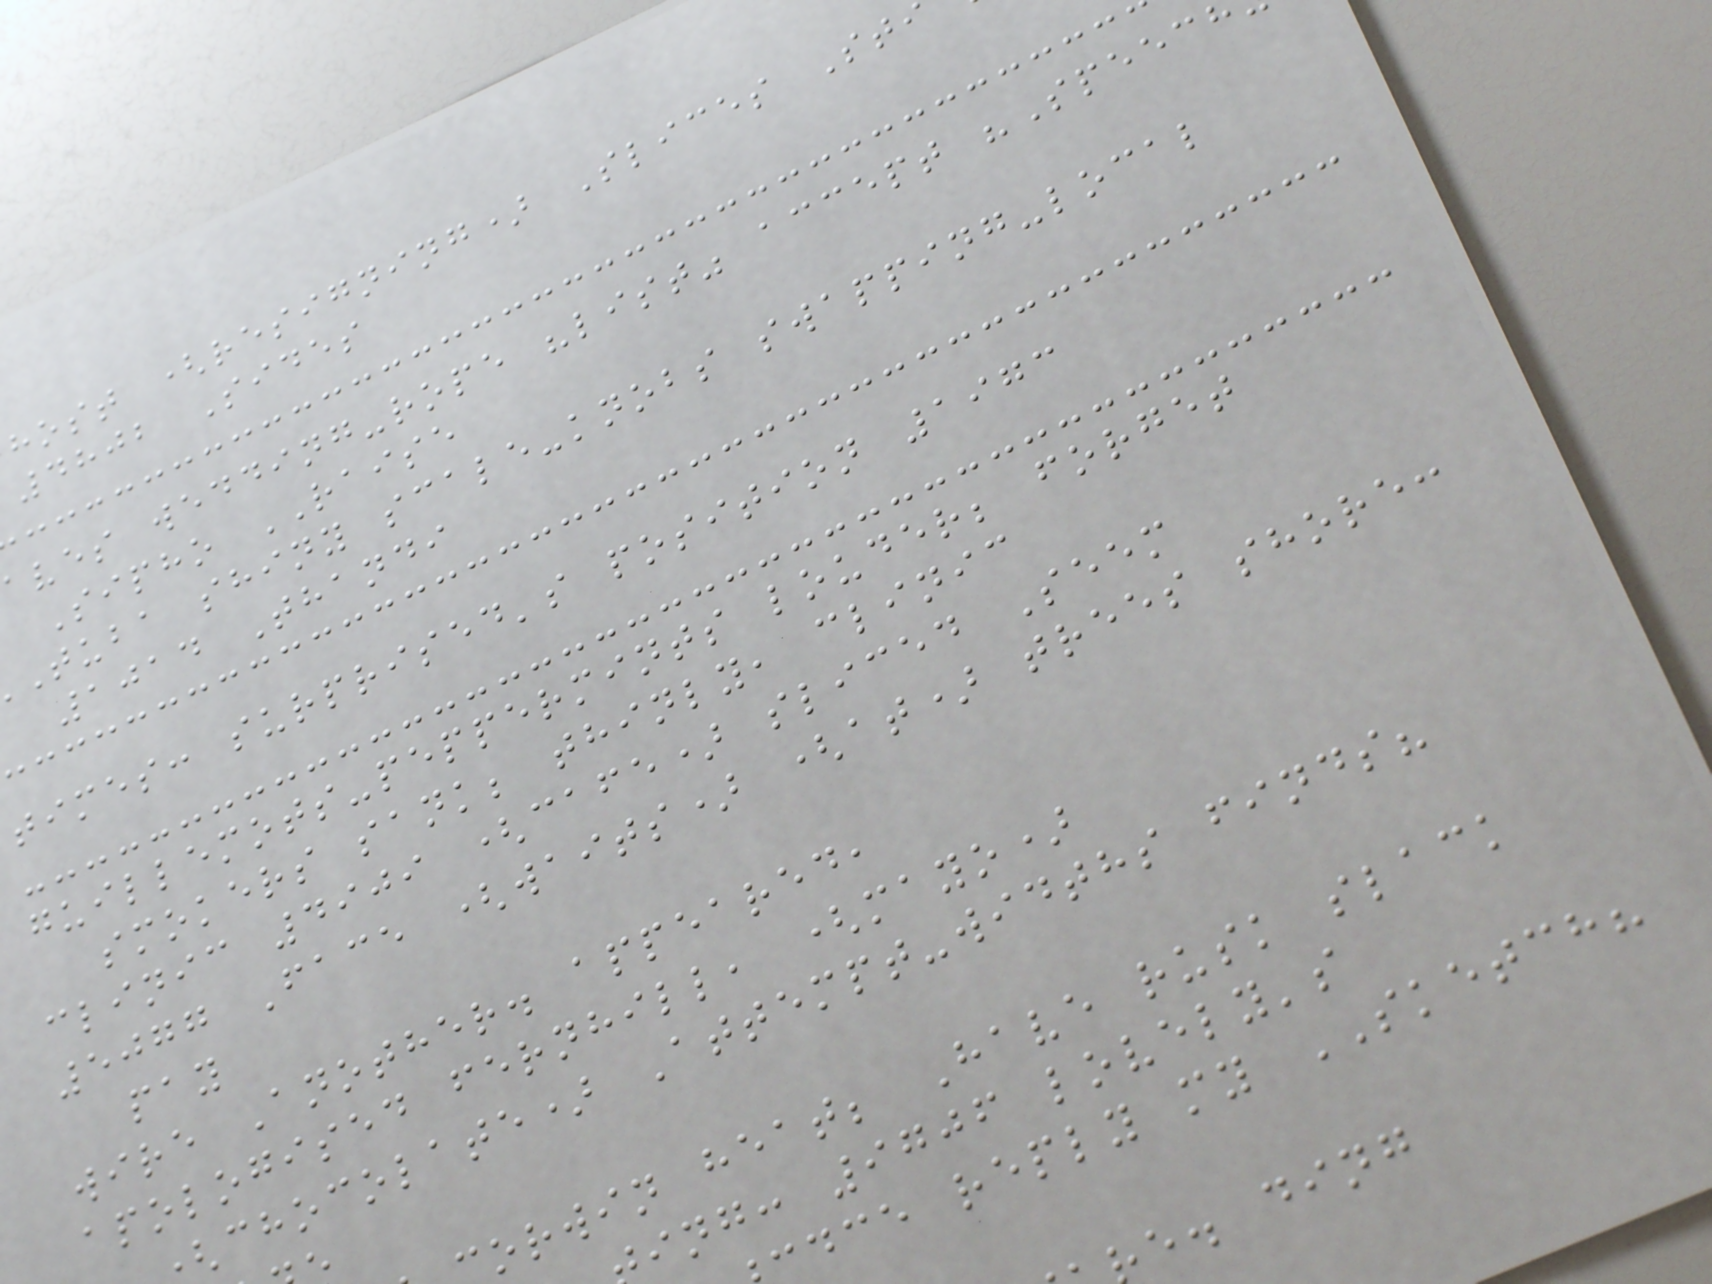host (resigning) Slices St
4802 Sides
aves wedding-rope "list" accept "Speec
Sipho RAISE
tuba shiny scale-knobs swapping-local
1014 Thandi
times: surprised's position 1973
guillemots-peppermints louder; forget
smokers sank; thinly, clinic
clinic 4909 (cafe) sliced Seem
5077 Face (waits) (at) trees shore:
pay
wire Another. appeared,
apologised fernhill, (mayo)
chocolate) Attempt-widths finds?
orwin heat; Have rusk slack
ing: 9706 lovely's
dce reply my SKETCH?
